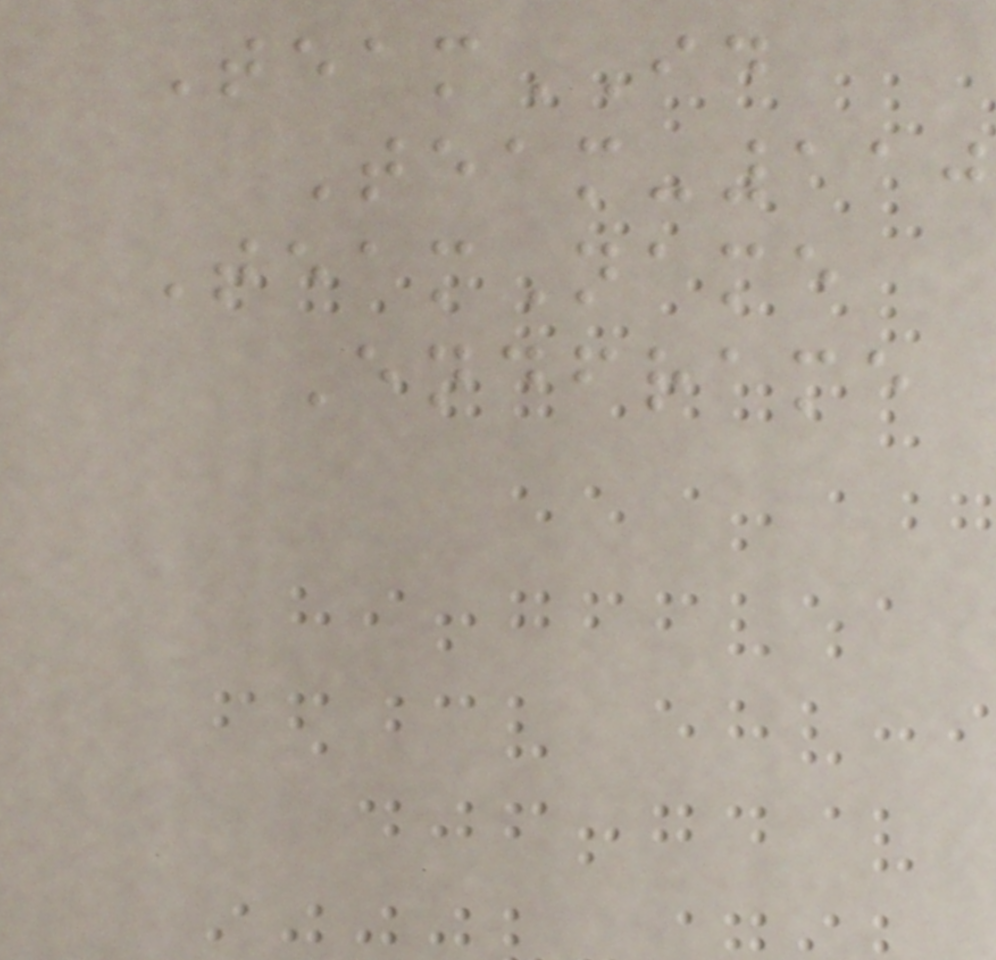TeamID
Team-110
TeamName
Endframe
